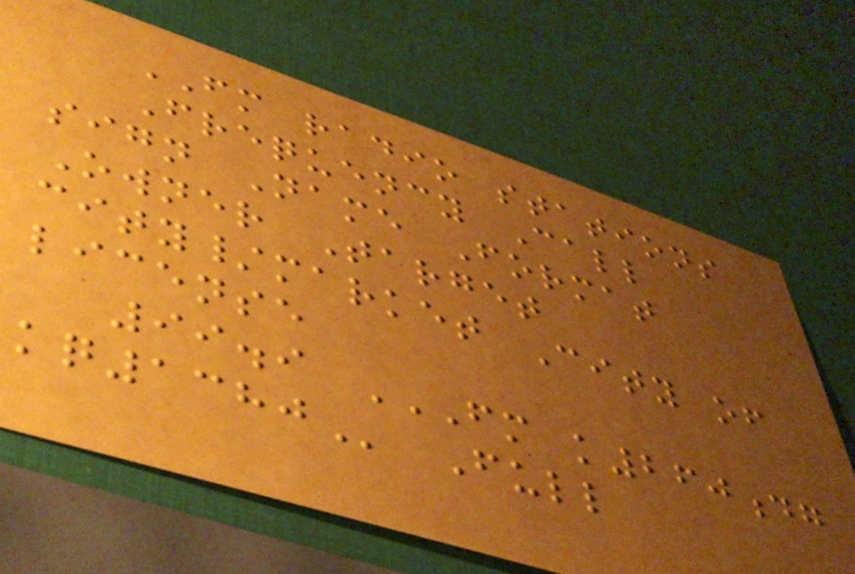FM radio stations
Frequency Call
sign Name Format
Owner Target
city/market City of
license
99.9 FM K260DG
KQ1380 Full
